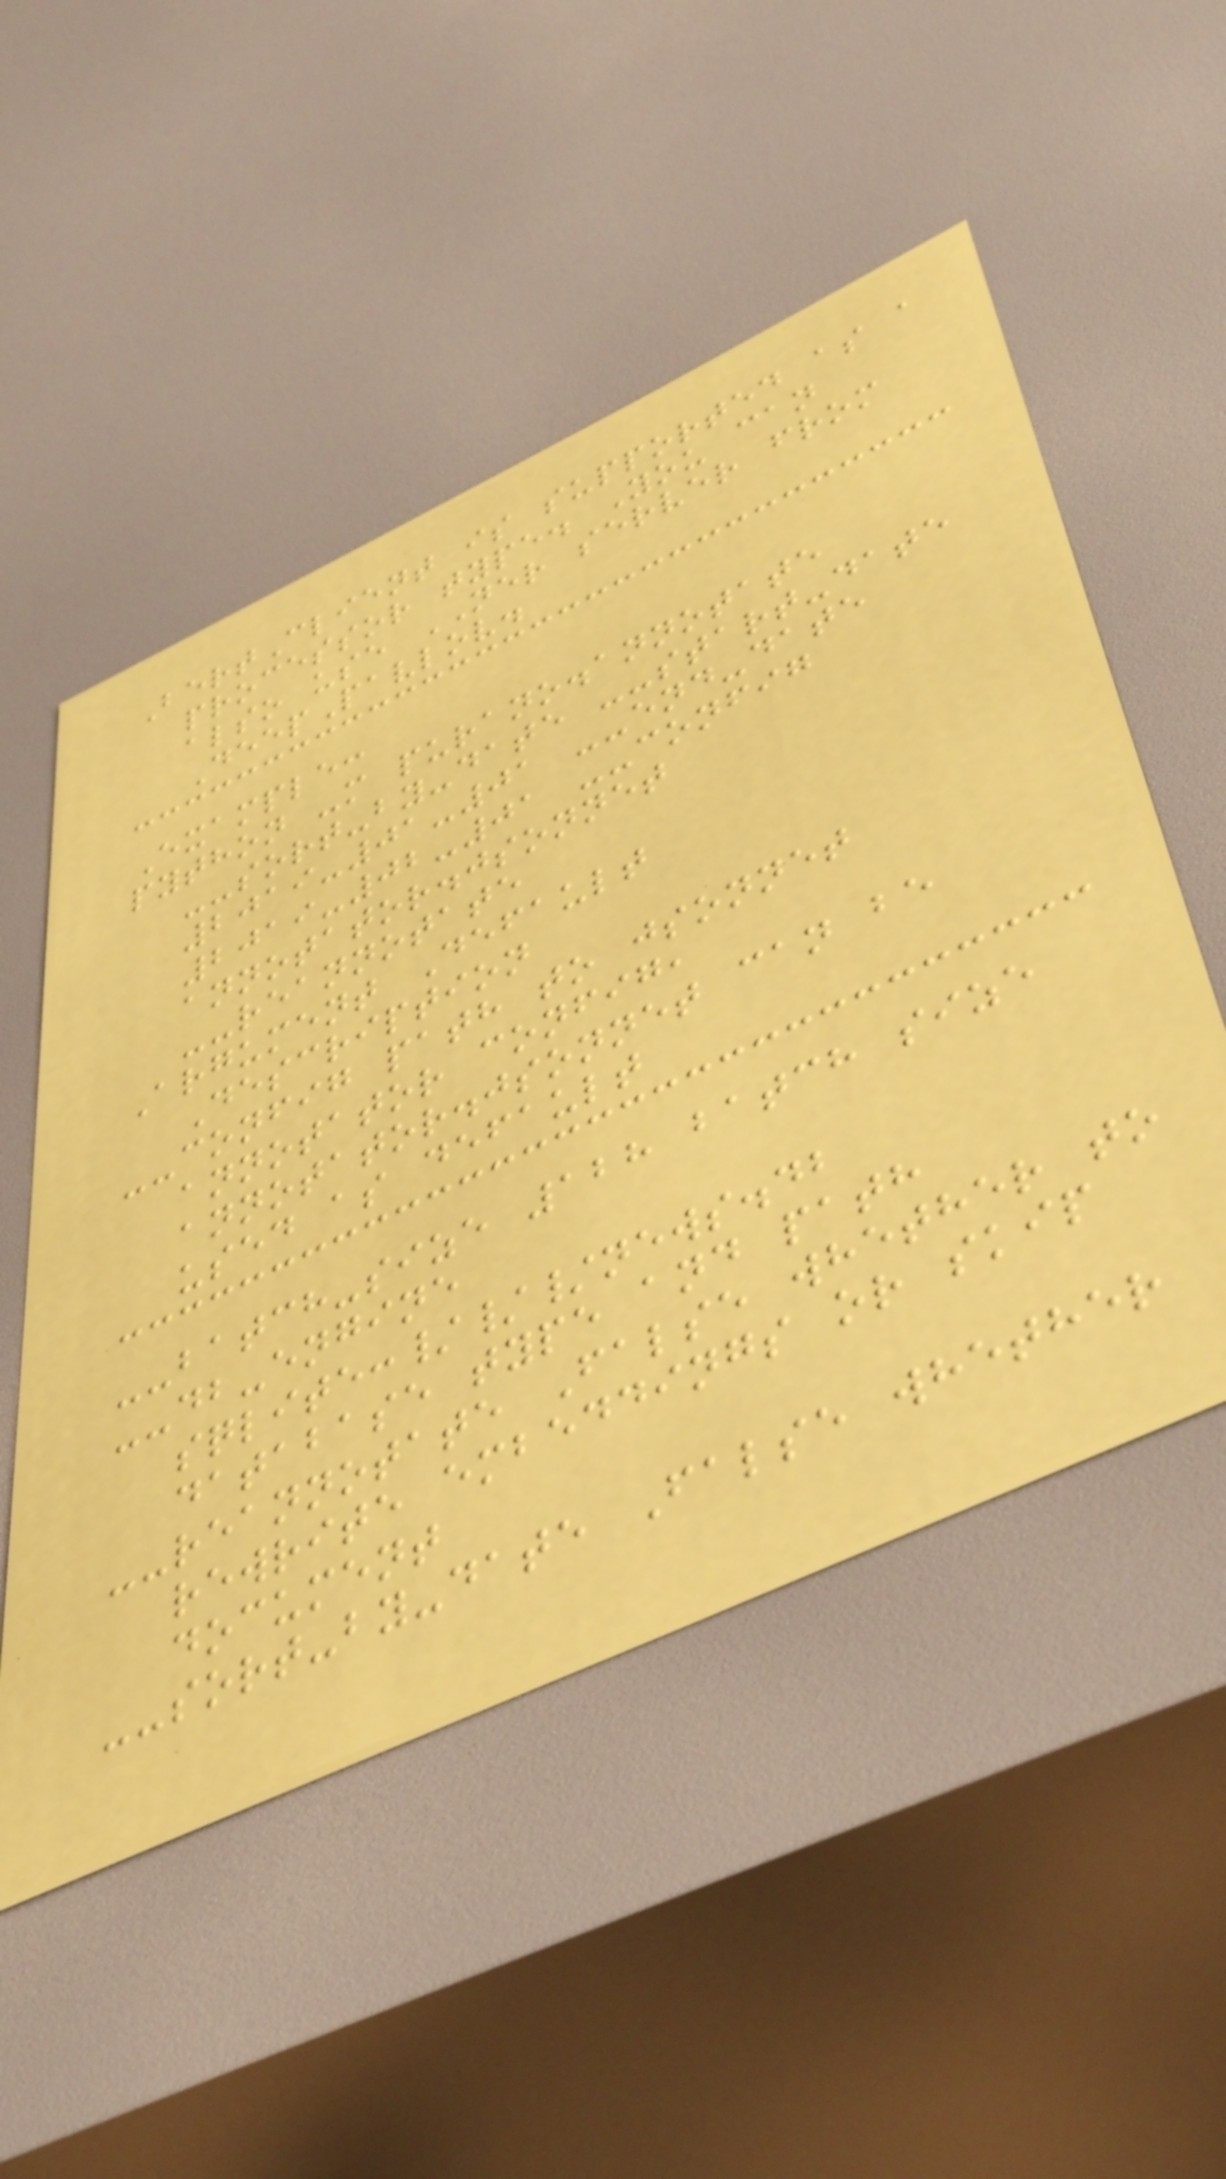BertClient is supported as a
processor type. You can
also use NER server from
DeepPavlov.
Example:
python -m purano.annotate
--sort-by-date --start-date
2019-01-01 --end-date
2019-02-01 --config
annotator.jsonnet
--reannotate
Argument Default
Description
--config path to jsonnet
annotator config,
annotator.jsonnet can be
used as default
--batch-size 128 batch size
--db-engine
sqlite:///news.db
database type and path
--reannotate False whether to
rewrite embeddings or skip
document
--sort-by-date False whether
